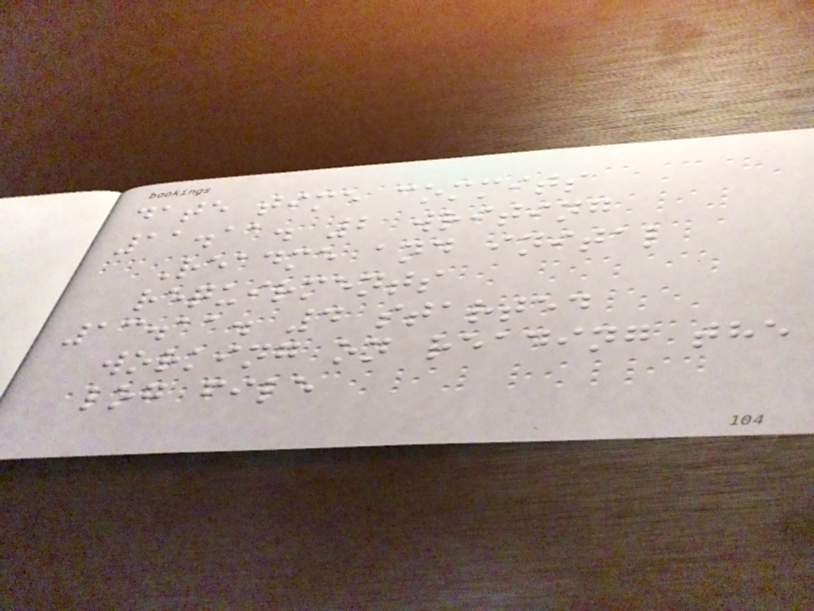date time commits
11.11. 2 writing
Readme and inital
requirments
13.11. 4 started
working on reading the
log file
